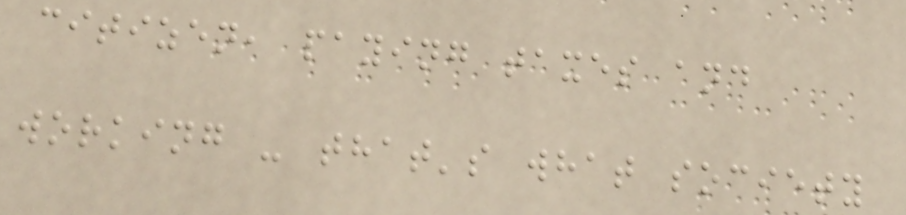citizen, paying taxes and
working - that's what society
